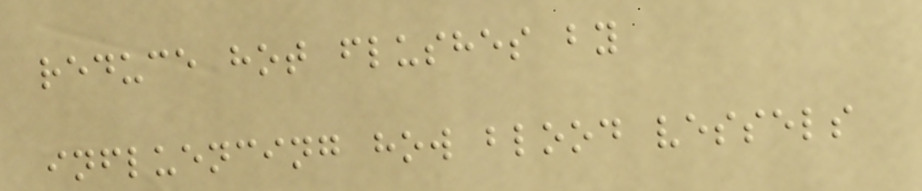reduce hot flushes by
influencing how blood vessels
